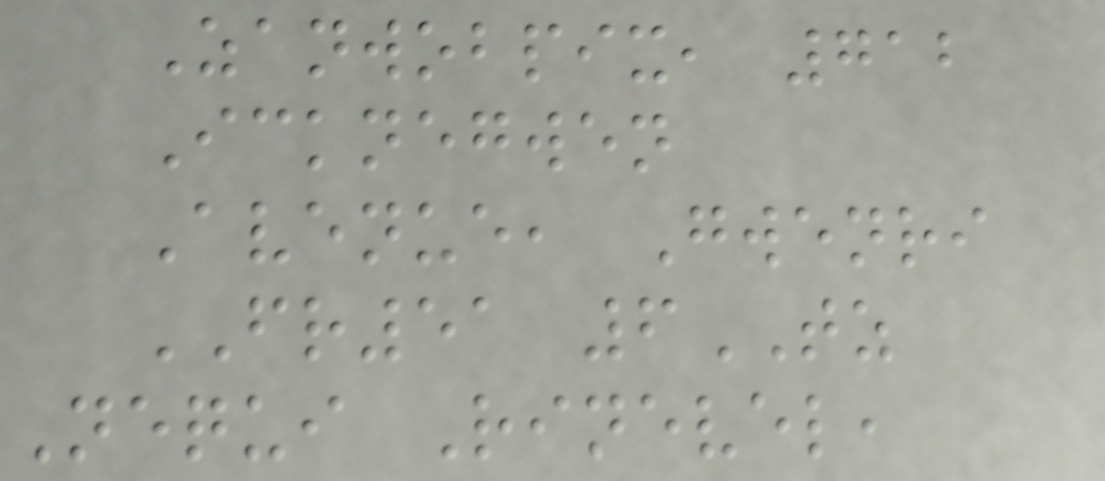Zanwobpix, 712
Icknegwen
Avenue, Gwenri
FR51 6TZ
Nequi Rinevel,
